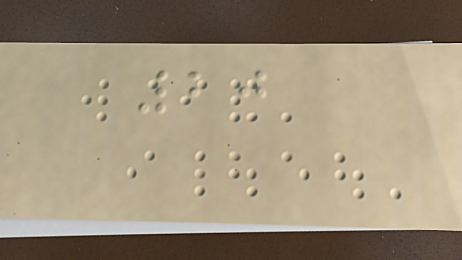20
